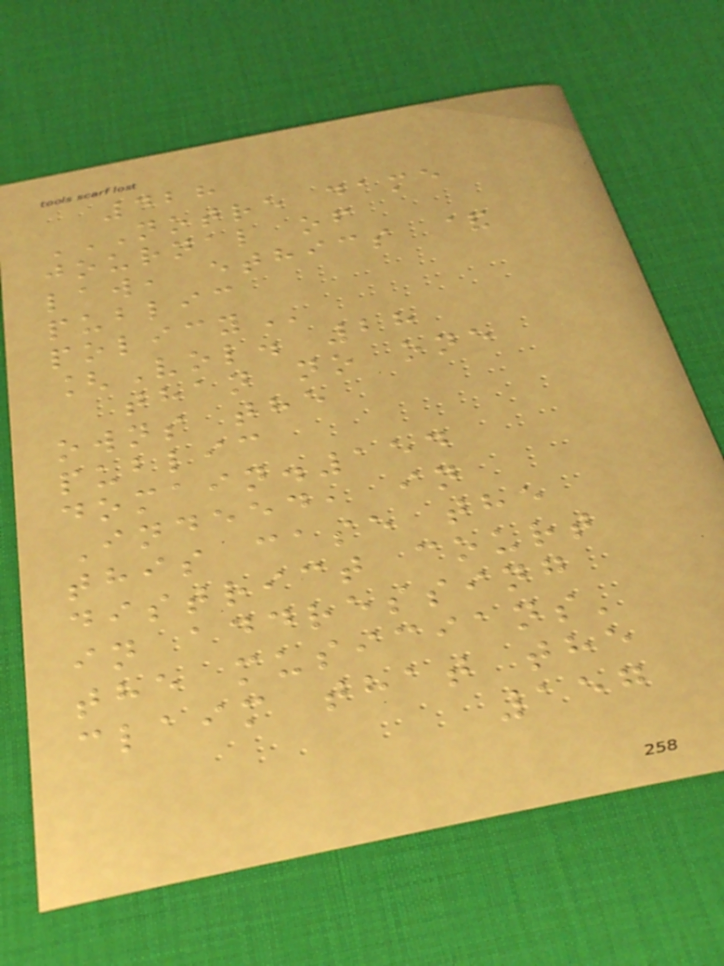428
NOTRE DAME
JOURNAL OF
LAW, ETHICS &
PUBLIC
POLICY
[Vol. 28
than no one
owns the
public
domain.154
Indeed, in
this case the
district court
in addressing
the musicians'
claim that the
157
